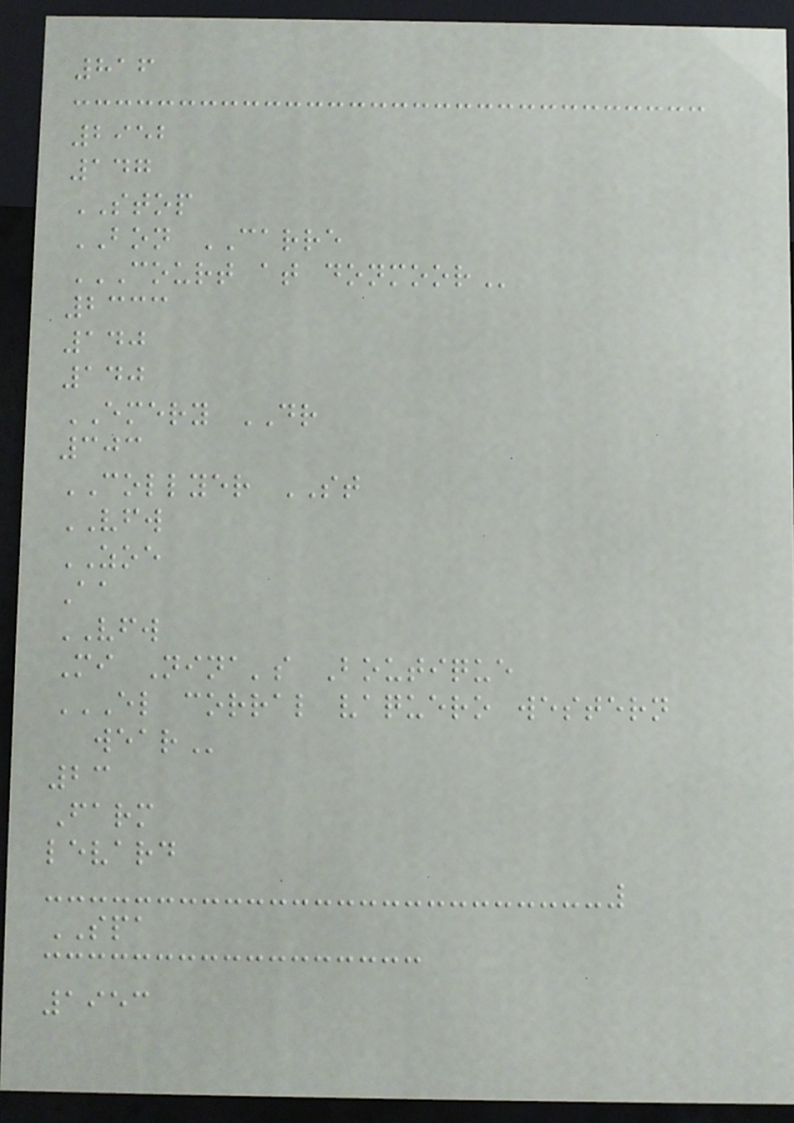816
2952
147
STOP
BON CARRE
COURT AT DONMOOR
2333
140
140
EMERY DR
303
COLLYER ST
VFW
ZOE
Aa
VFW
Mi Nina's Boutique
EL CORRAL VAQUERO WESTERN
WEAR
23
Farm
levard
SPA
1953
